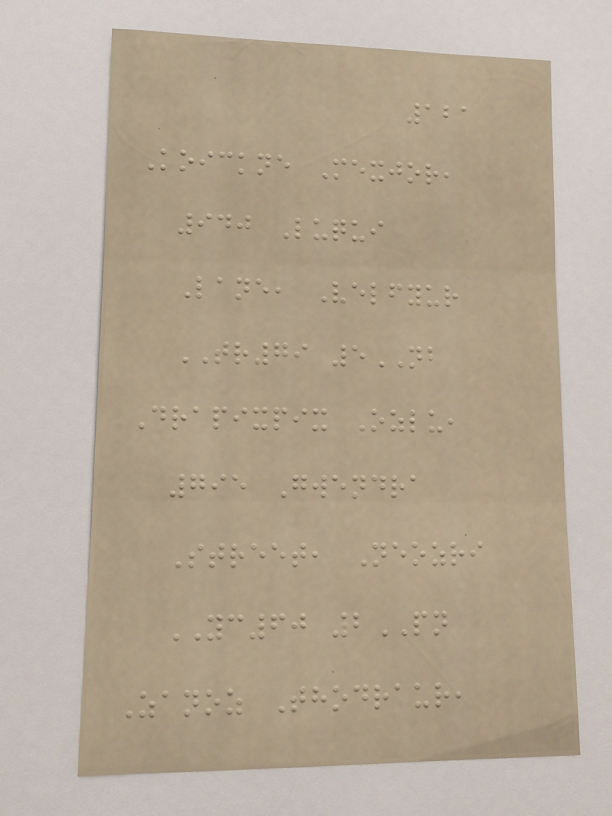121
Koickne Mexjor,
940 Luqui
Lane, Velfyur
TR79 5NB
Drapixpix Ozlu,
795 Gwendra
Street, Neozri
YC60 2PN
Zanoz Thodraur,
